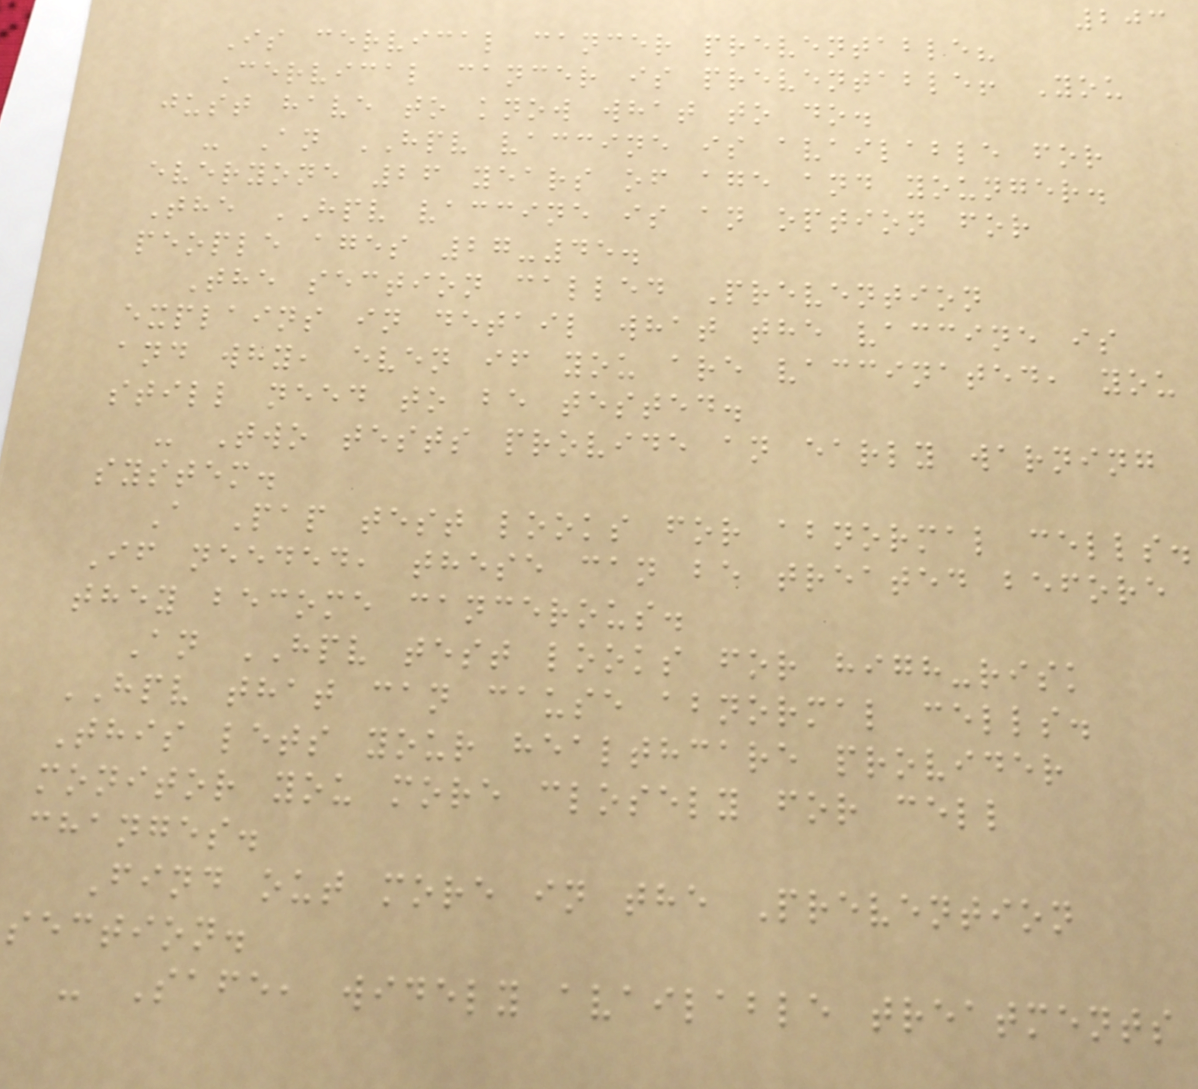203
Is cervical cancer preventable?
Cervical cancer is preventable! You
just have to know what to do.
- An HPV vaccine is available for
everyone 26 years of age and younger.
The HPV vaccine is an option for
people ages 27-45.
The section called Prevention
explains in detail what the vaccine is
and why, even if you are vaccinated, you
still need to be tested.
- Two tests provide an early warning
system.
A Pap test looks for abnormal cells.
If needed, these can be treated before
they become cancerous.
An HPV test looks for high-risk
HPV that can cause abnormal cells.
This lets your healthcare provider
monitor you more closely for cell
changes.
Find out more in the Prevention
section.
- Safe, widely available treatments
